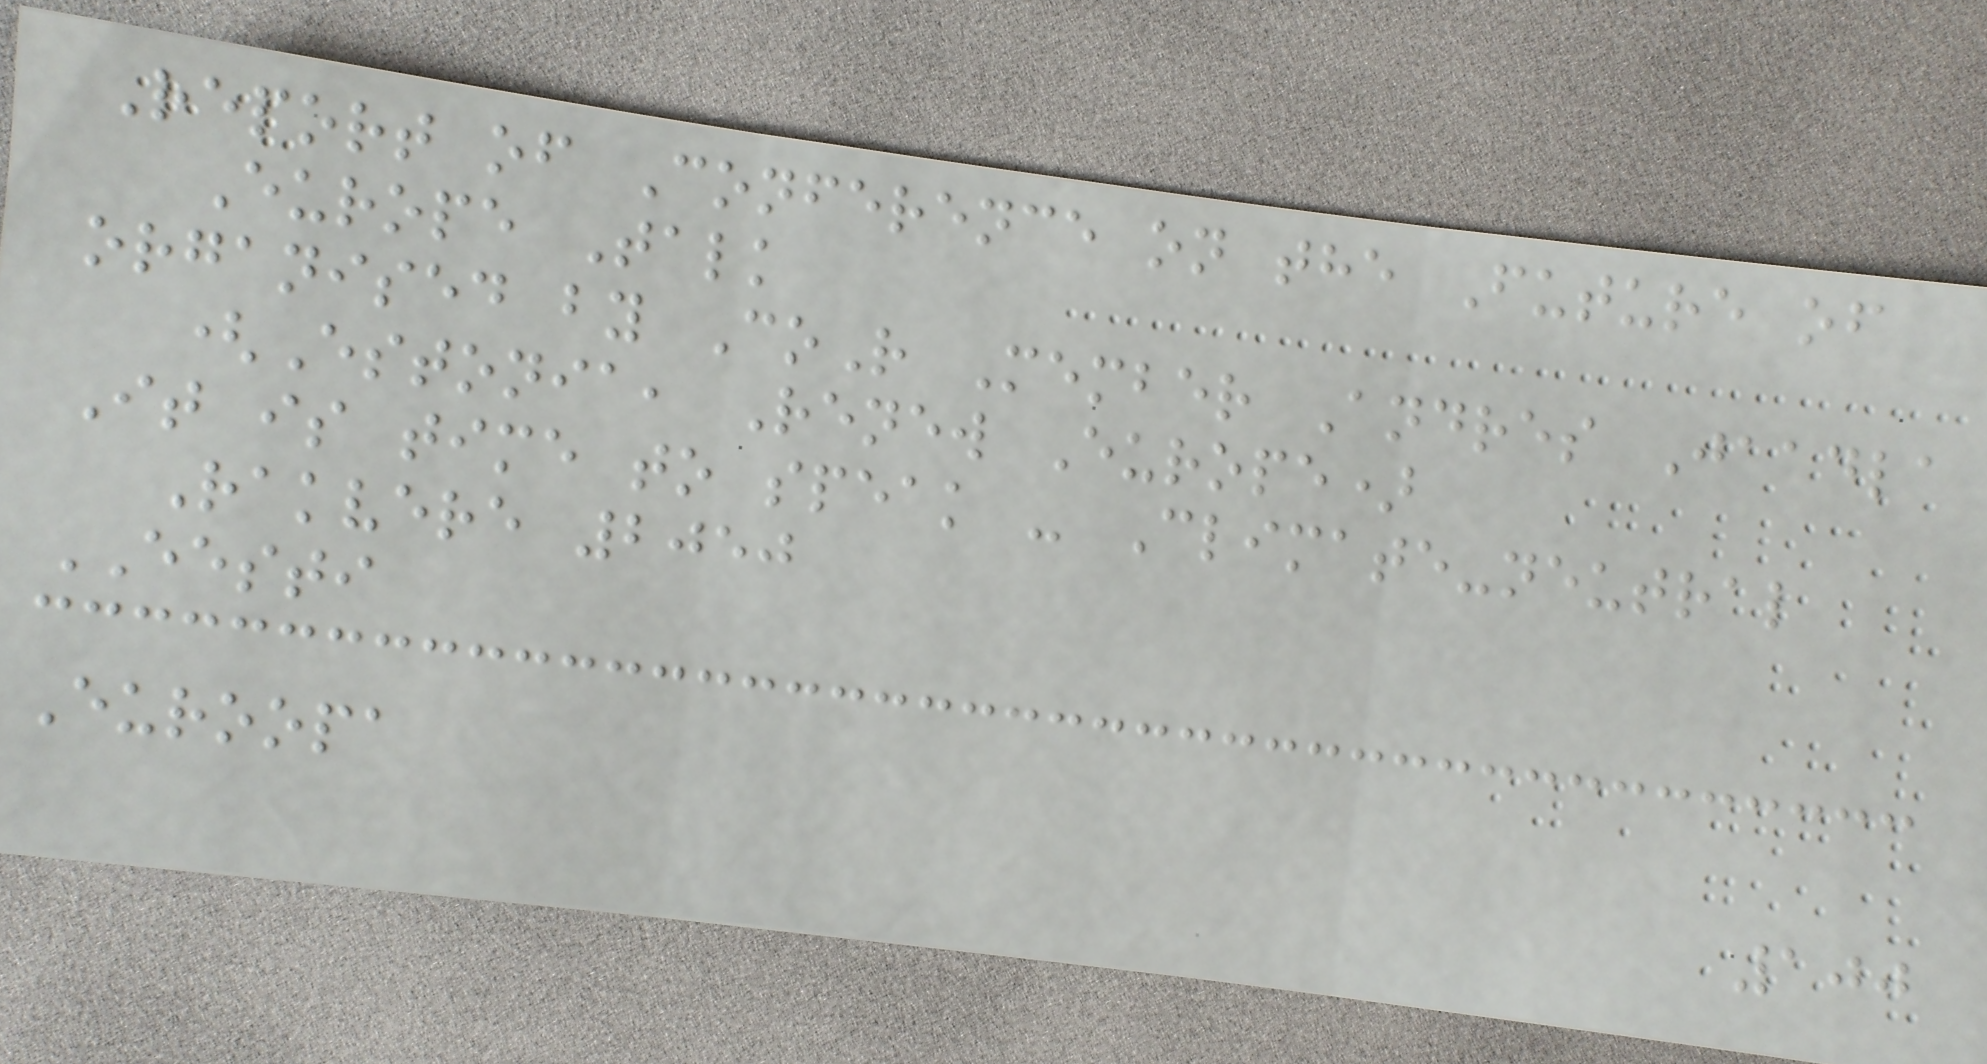Report of Conference on the Future of
Europe Talk
organised by CoR Member Andres Jaadla
(Estonia, Renew Europe)
It is time to speak - Climate-neutral
Rakvere 2050
EESTI
Euroopa
100
